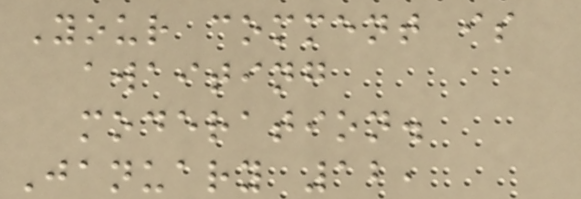Your comment is
awaiting
moderation.
January 12,
